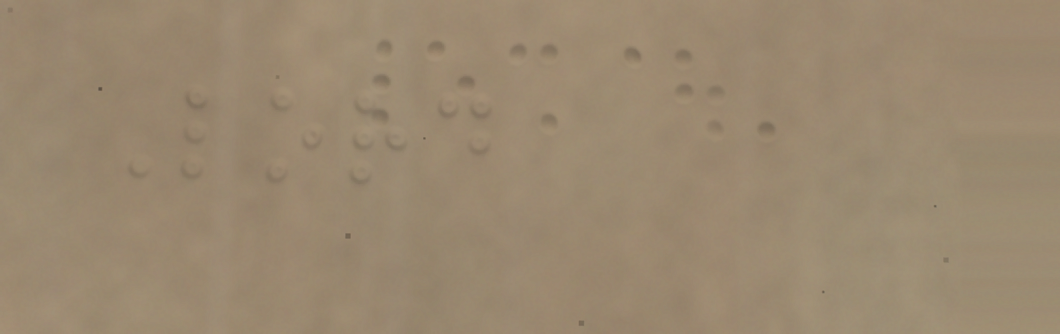Lord
